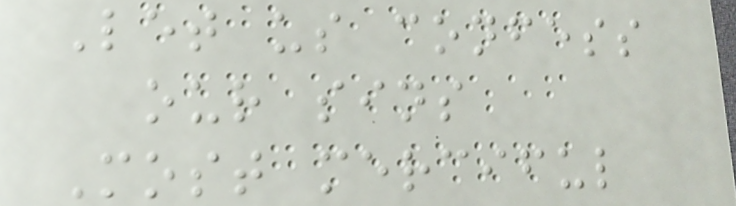Let us confess
our sins
Most merciful
